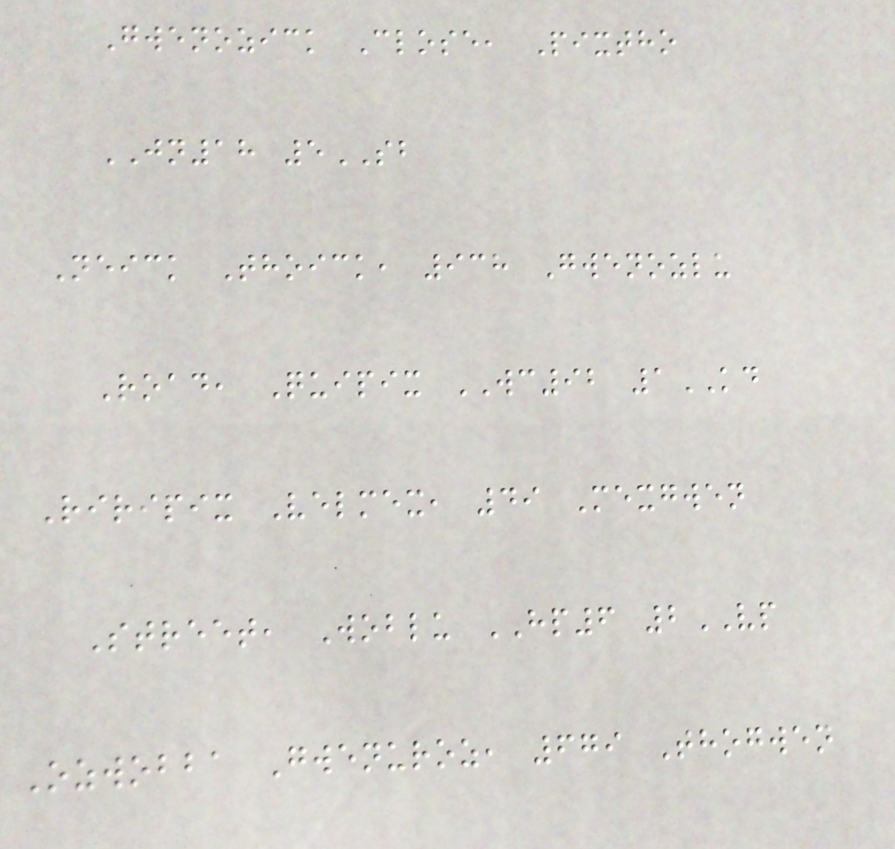Gwenozick Close, Pixtho
JN18 5SB
Neick Thoick, 938 Gwenozlu
Road, Quipix WC92 1KD
Riripix Velmex, 49 Mexgwen
Street, Woblu HP6 2VP
Ozwobba Gwenuroz, 679 Thogwen
